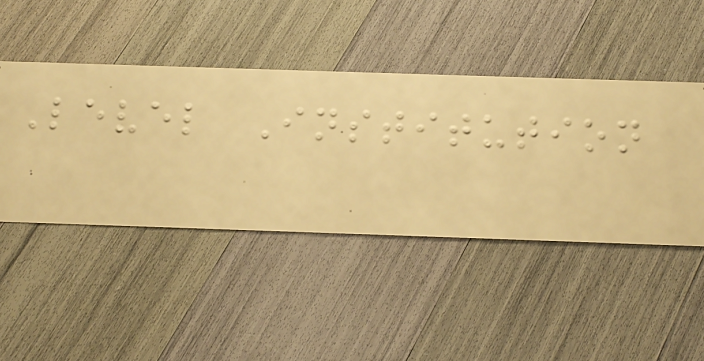Level Institution
